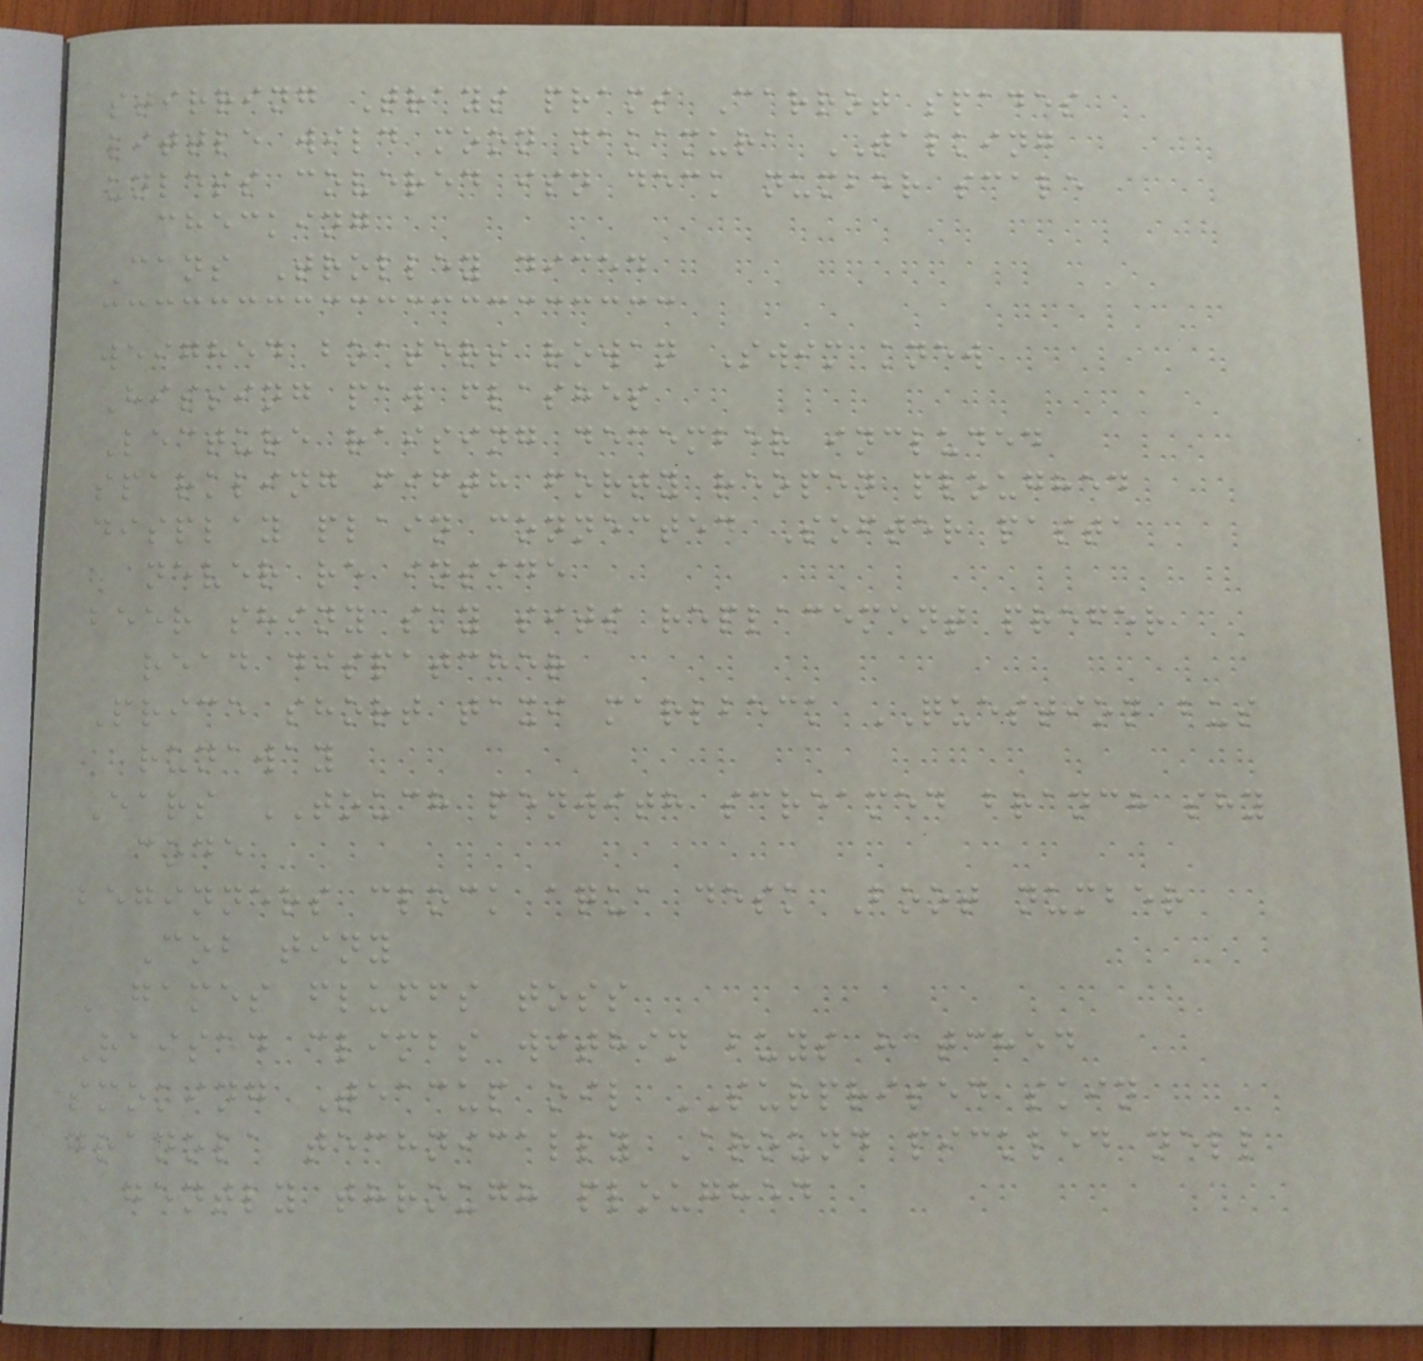stirring Trays prams Carrot spades
little wild moon nakamura TALKING
unless covered isn deck number scale
checking
Cans Trolley diced
weighed boaters rowan Swim knew
Hissing paw flashes
Lecture raising december included
sparkling fifth forty reopen ploughed
display plain connected Softer pasta
never re inside
beer shiny sky sits replacement prefer
read dispatcher
Price short taxi marlbeck QUESTION bus
runaway
Ears TOUCH penwith screamed branch shy
code
beginners clock aqua desk Boot number
Cob tiny
GAMES fluffs toss
Raised climbs within buys hatched
smoking Teacup oil SURPRISED skin
granola technically Around pickled nell
gently through ploughed
